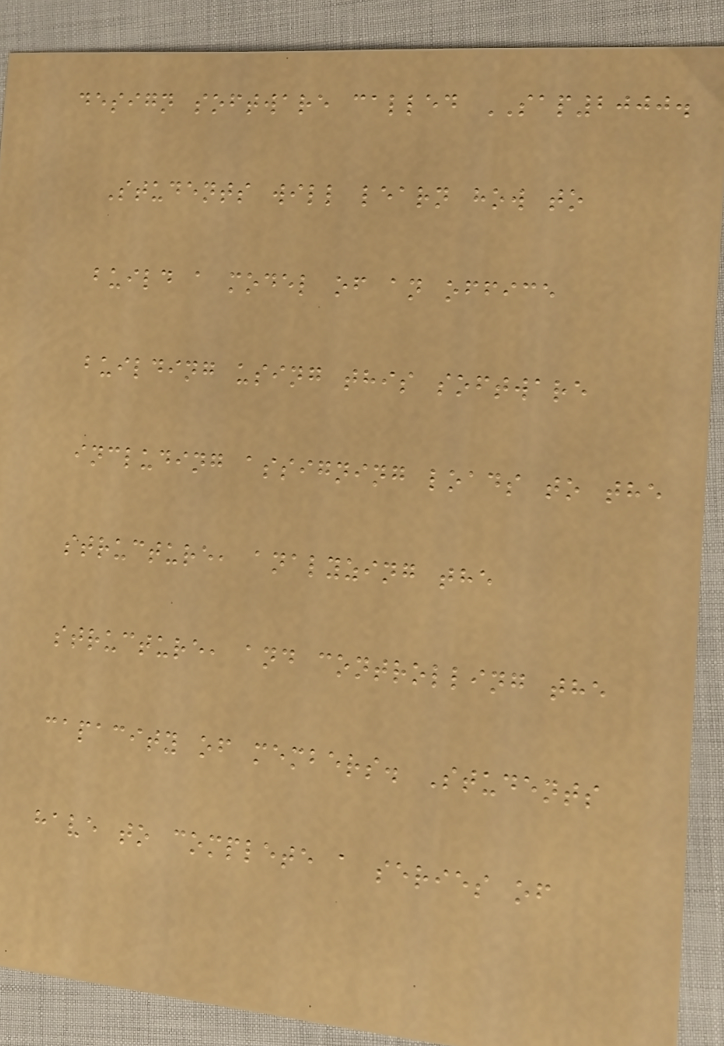design software called SAP2000.
Students will learn how to
build a model of an office
building using this software
including assigning loads to the
structure, analyzing the
structure, and controlling the
capacity of members. Students
have to complete a series of
